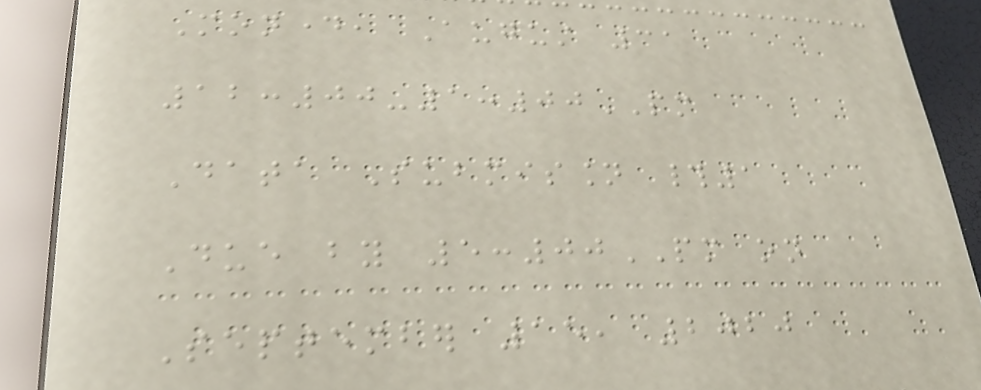Monday, August 31
12:00-1:00PM
Data Submission #1
Due by 5:00PM on
September 15, 2020
